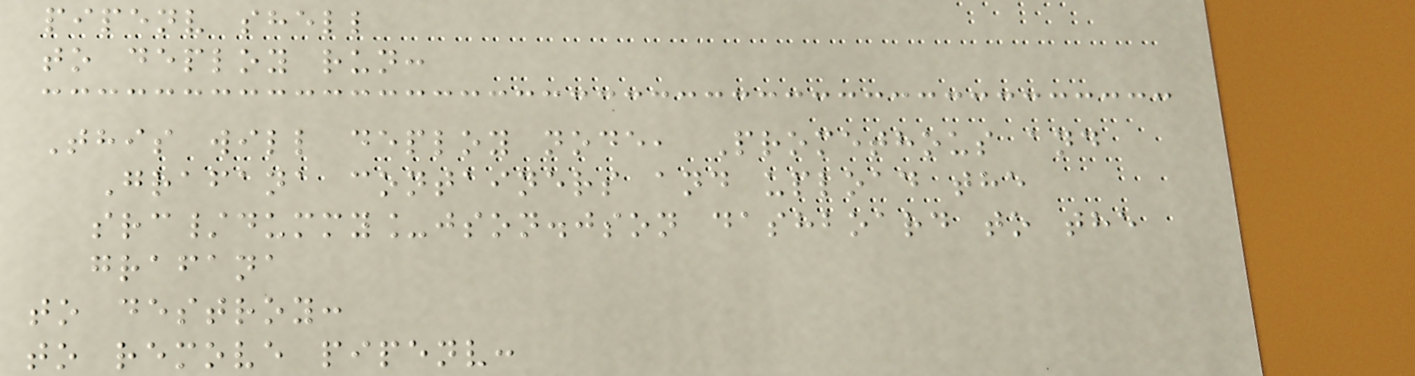pipenv shell
to deploy run:
This will deploy node, Promethous and
Grafana containers and upload the
src/dummy_json.json dashboard to the
grafana
to destroy:
to remove pipenv:
